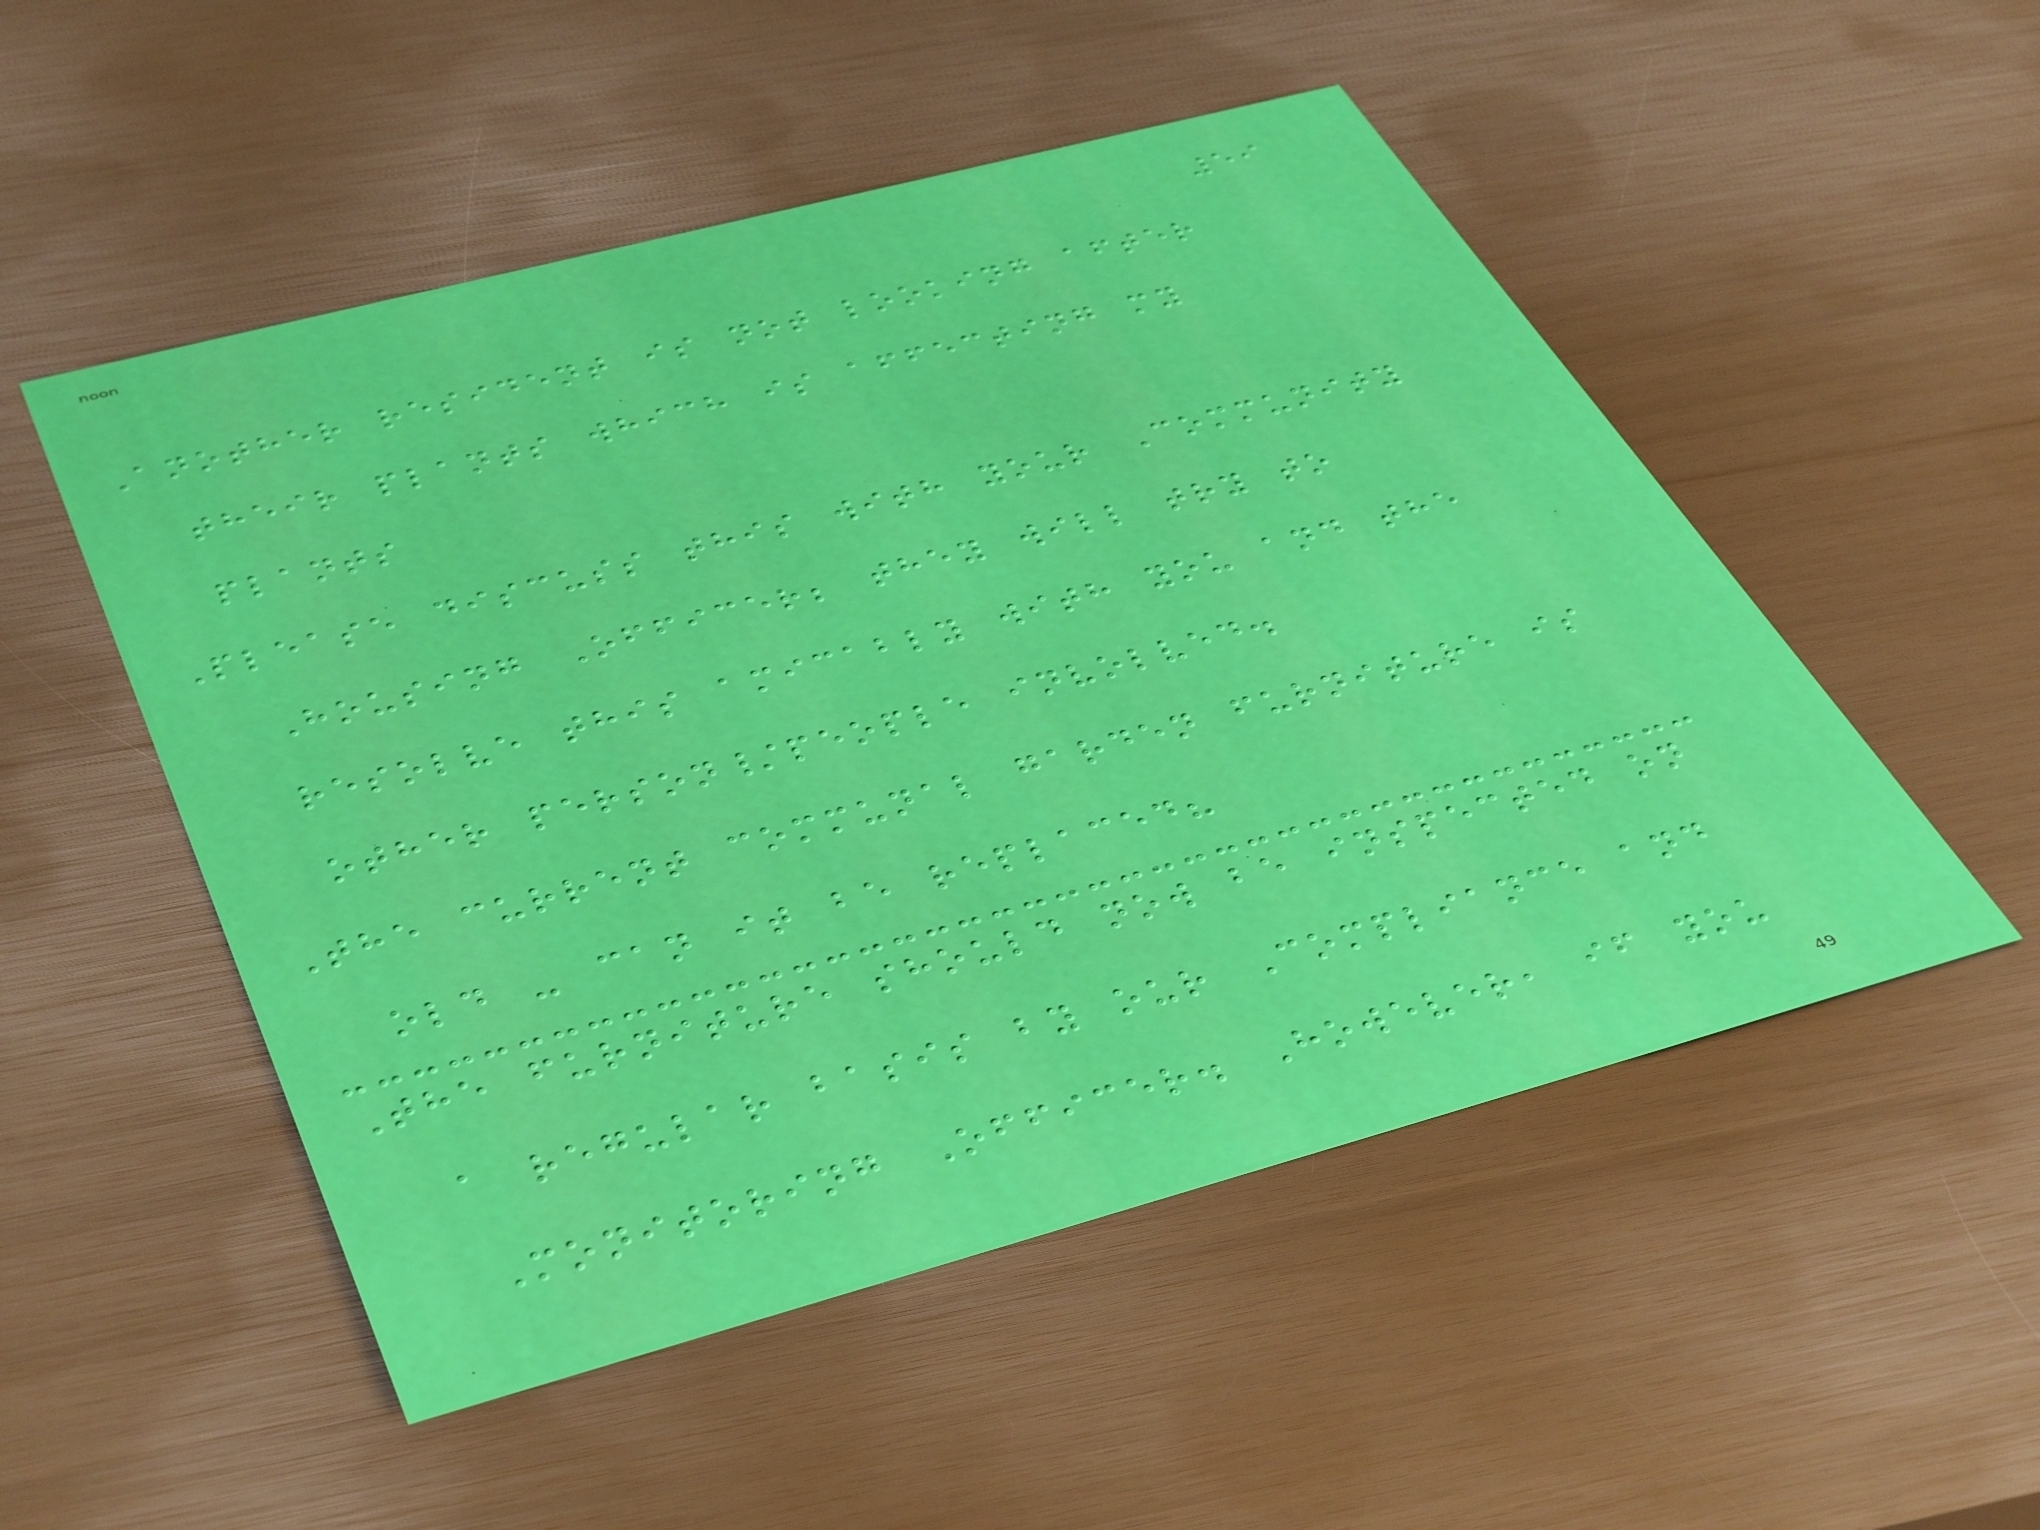59
Another resident is not looking after
their plants which is affecting my
plants
Please discuss this with your Community
Housing Officer; they will try to
resolve this amicably with you and the
other person/people involved.
The current communal garden furniture is
old - can it be replaced?
The furniture should now be inspected on
a regular basis by our Compliance and
Monitoring Officer. However, if you
